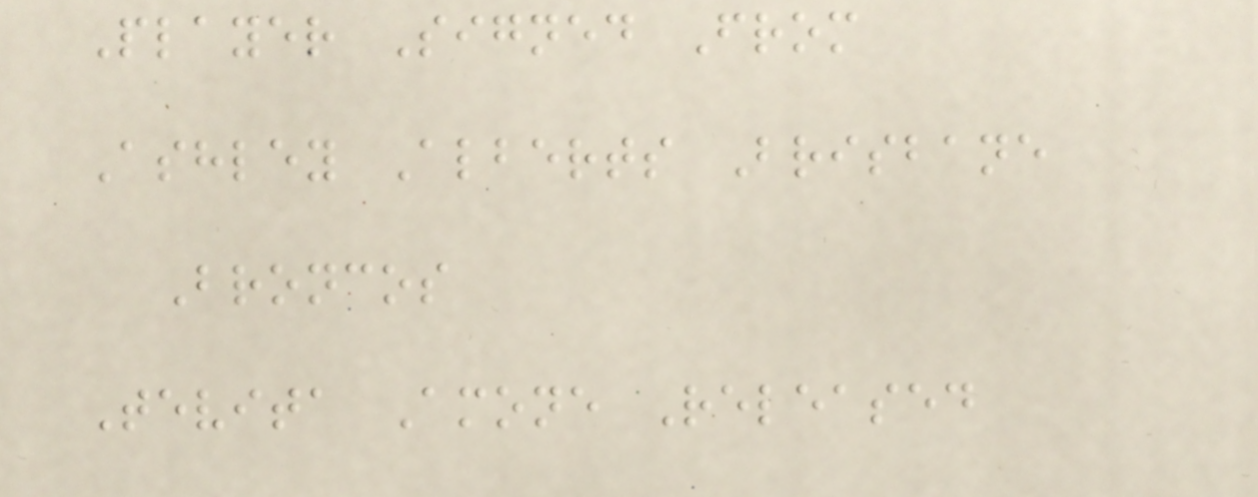Player Signed From
Ashley Alberts Brisbane
Broncos
Tevita Amone Released
